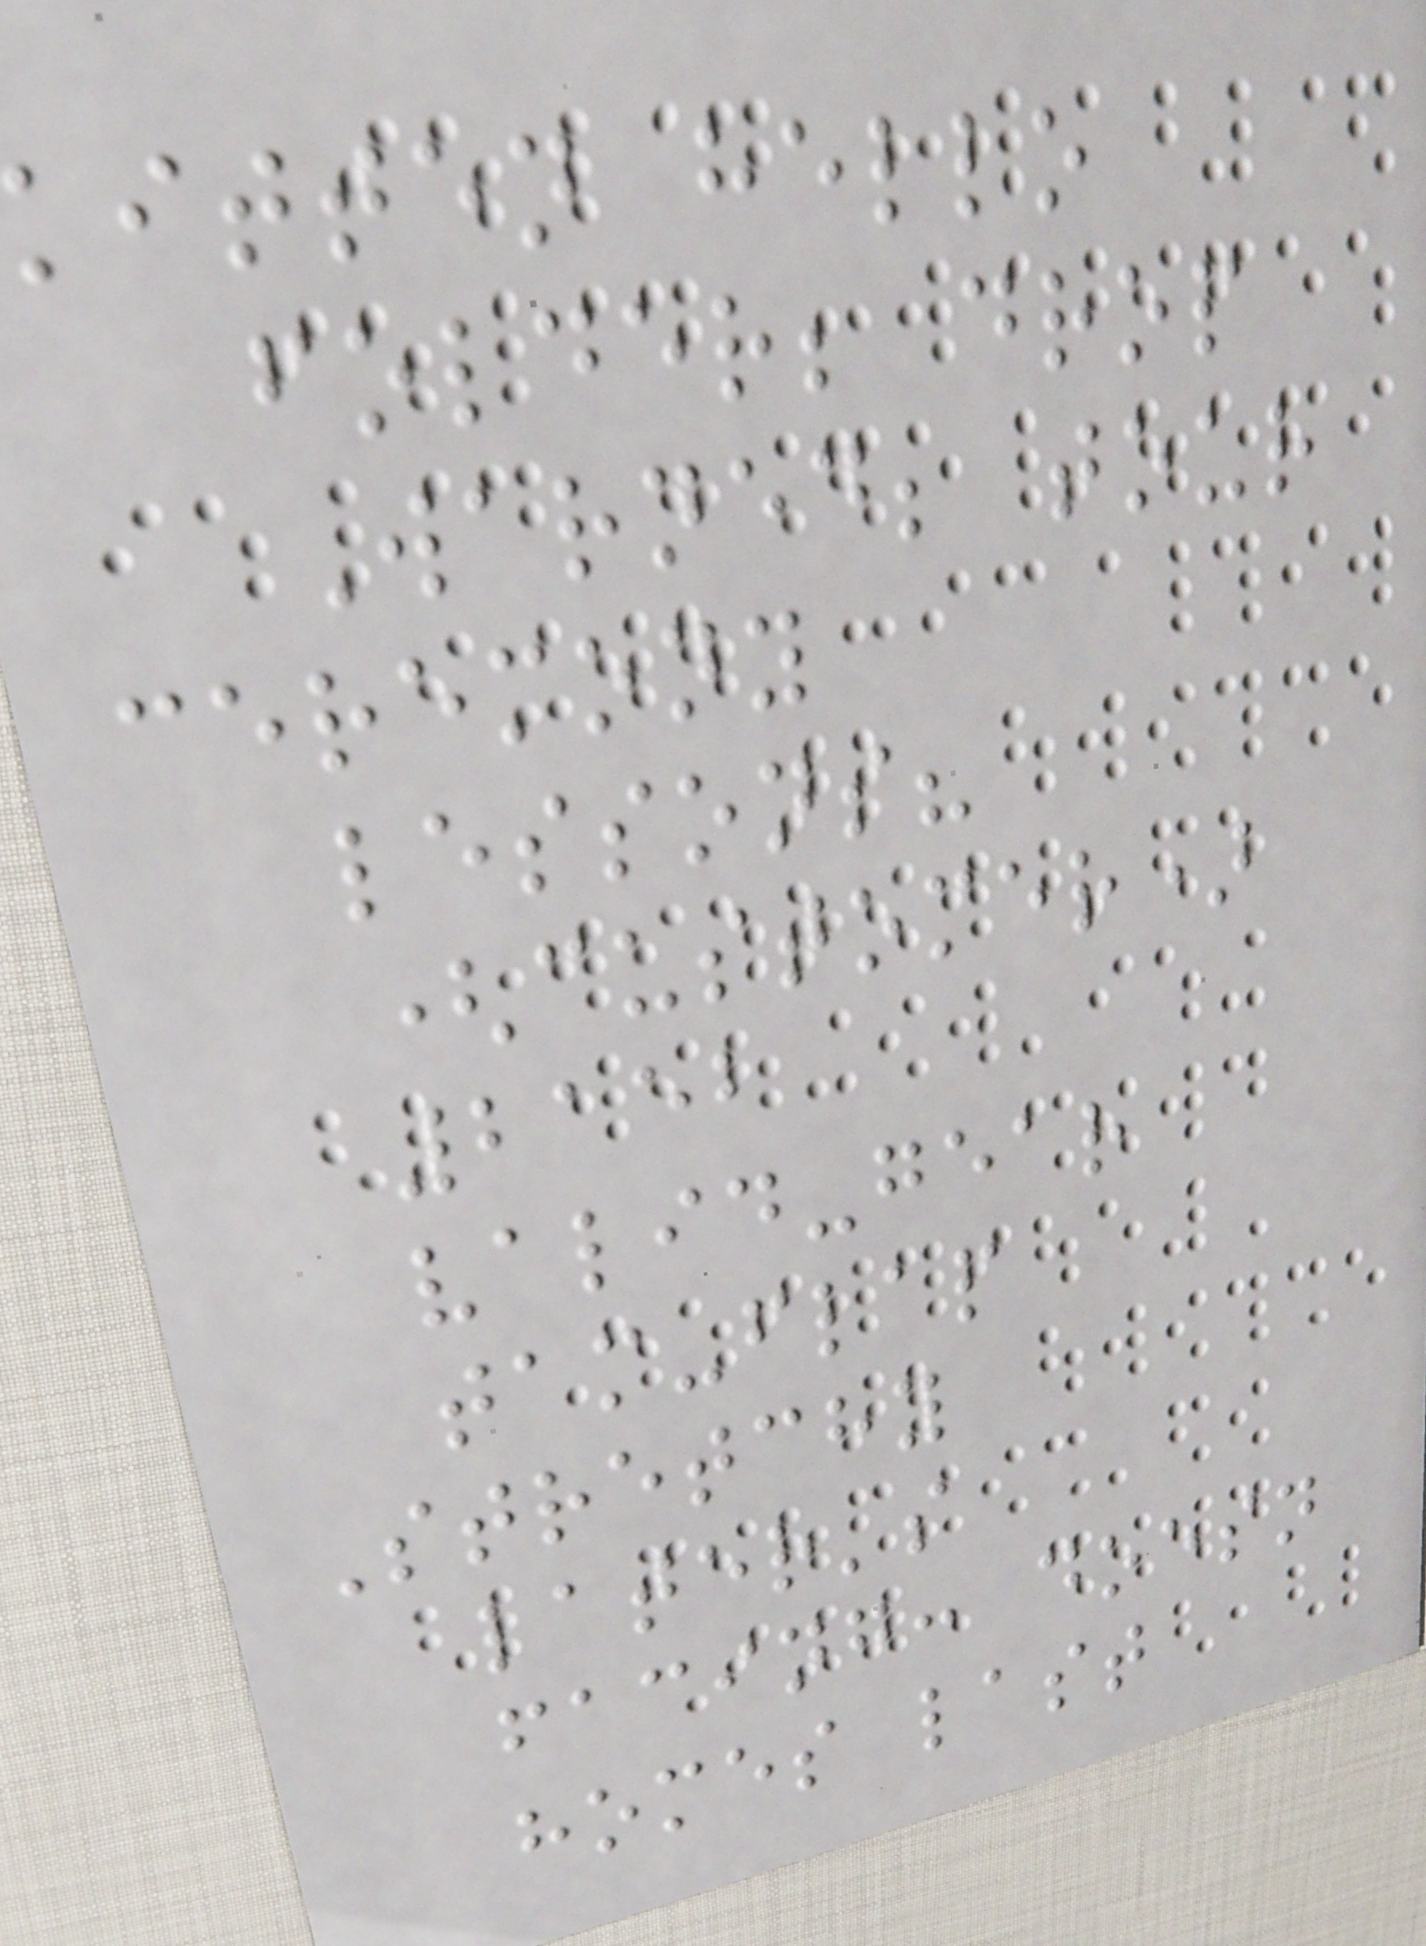kitten hello
folder; drop
Warned; tour
ceremony
lessons?
(customer)
2152
valid-gear
tam-flap
Stretchy
later's
facing: doesn
homes last
